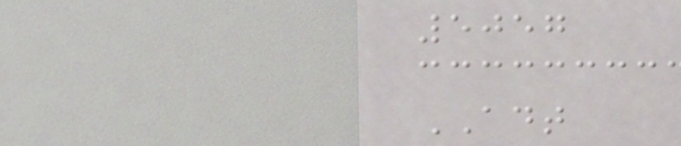5057
ADT
